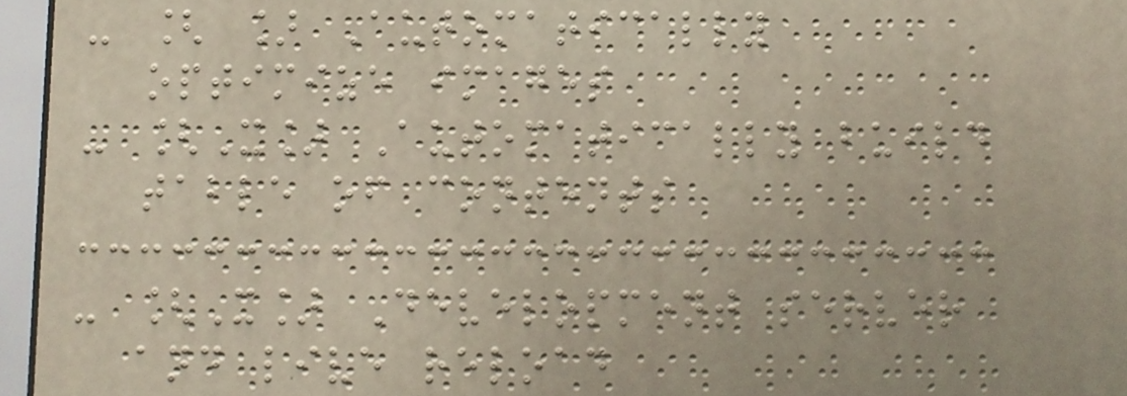- [ ] Automatically
optimize images
- [X] Automatically build
table of contents
- [X] Development server
and live reload
